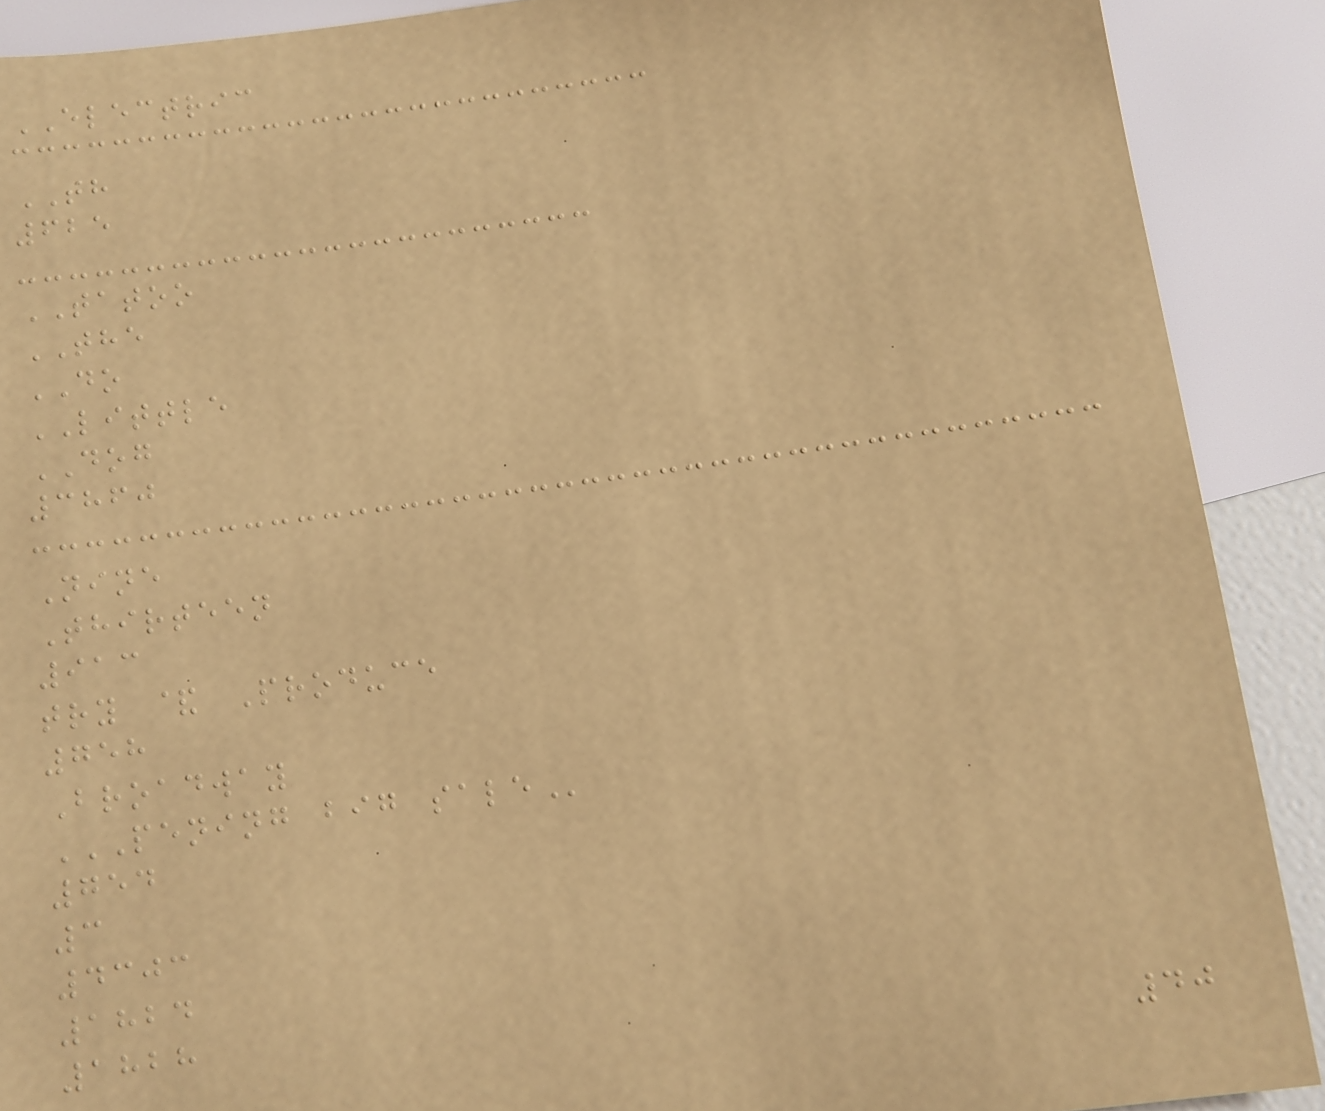ELECTRIC
TH
625
TATOO
THE
DO
LITTLE
DOG
3860
Nine
Thirteen
913
try & Produce
758
Broadway
PENING BIG SALE
754
3
4303
1824
1828
40
